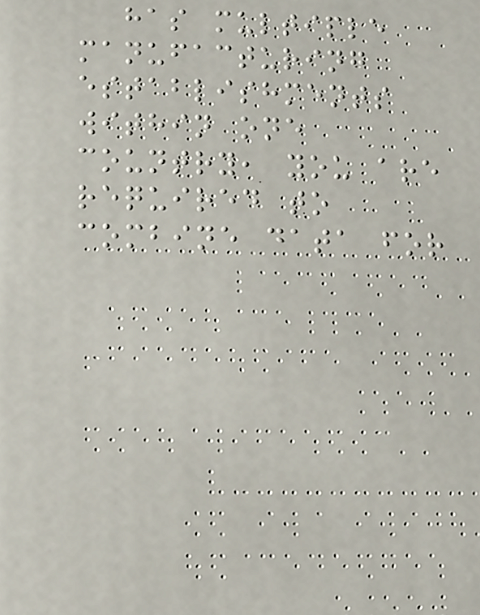has multiple
manufacturing
establishments
within one
country, you are
required to
combine data for
